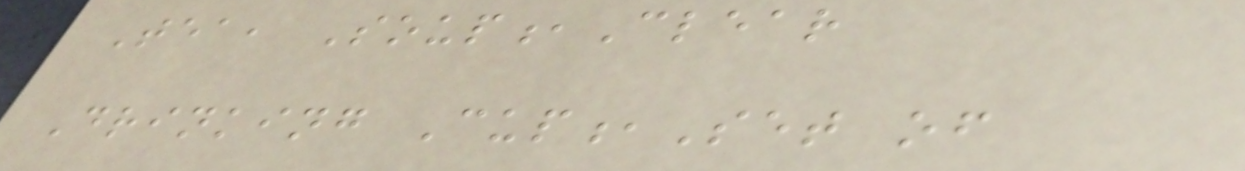Tea, Soup,Clear
Drinking Cup,Set of
